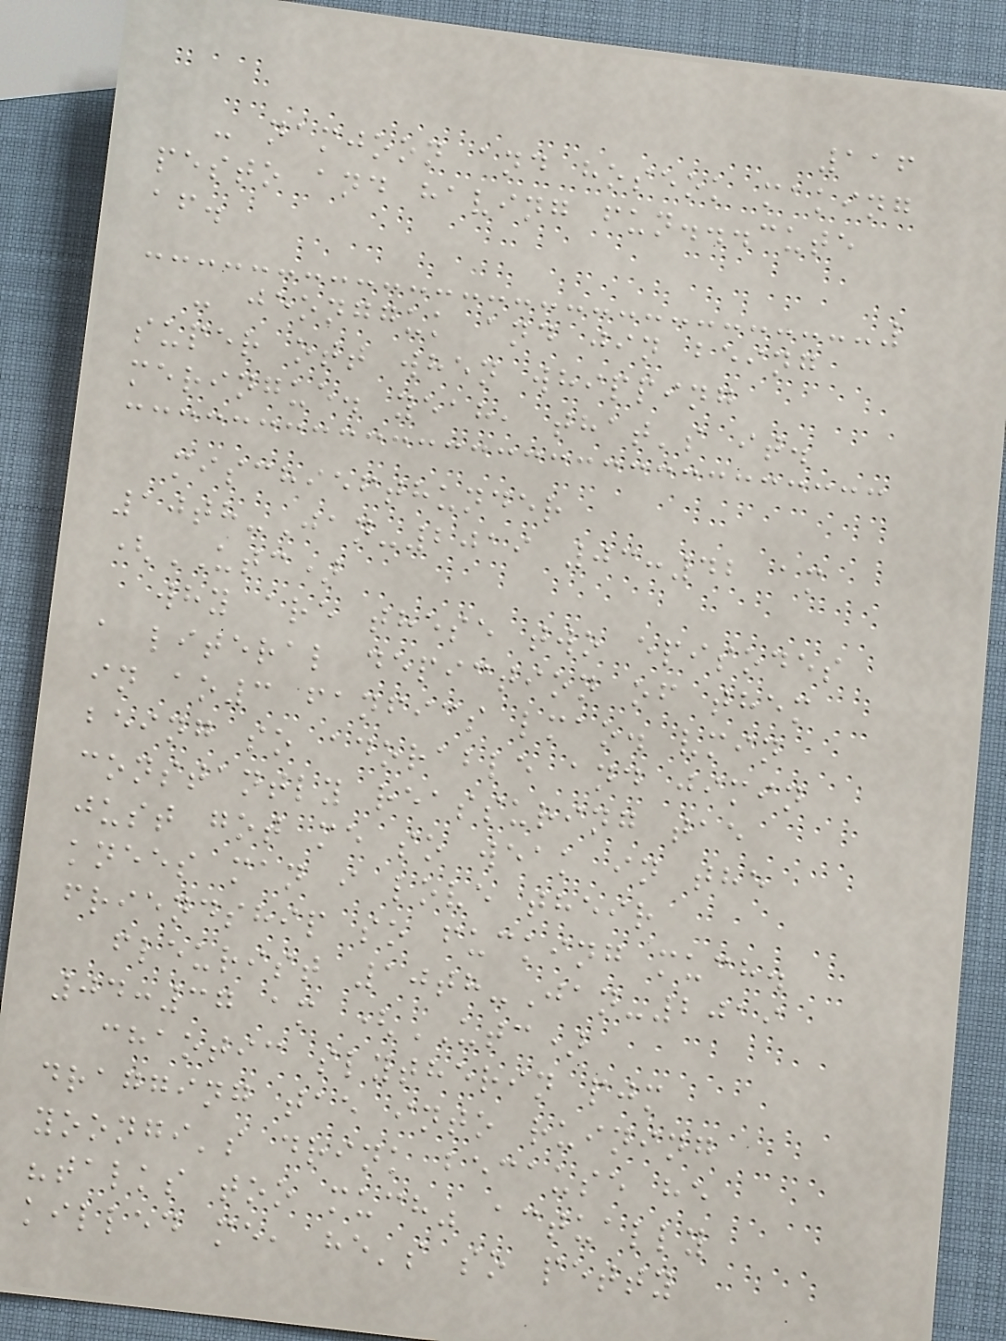116
- namjoon and hoseok making
pesto and having fun...cute
af.
- jeongguk and jin being
super ott when whipping
meringue. yeah, that's it.
mischiefthunder
10th-Jan-2019 03:42 am
(UTC)
why are these two episodes
a literal depiction of them
in ao3 fanfics lmao. vmin
being so adorable and jimin
constantly reassuring tae
just got me so weak in the
knees man i love their
friendship so fucking much.
fleurist 10th-Jan-2019
04:37 am (UTC)
chaotic slytherin pjm
dragging tae into ruining
yoongi's drink because he
"talks too much" actually
killed me, he's so petty
